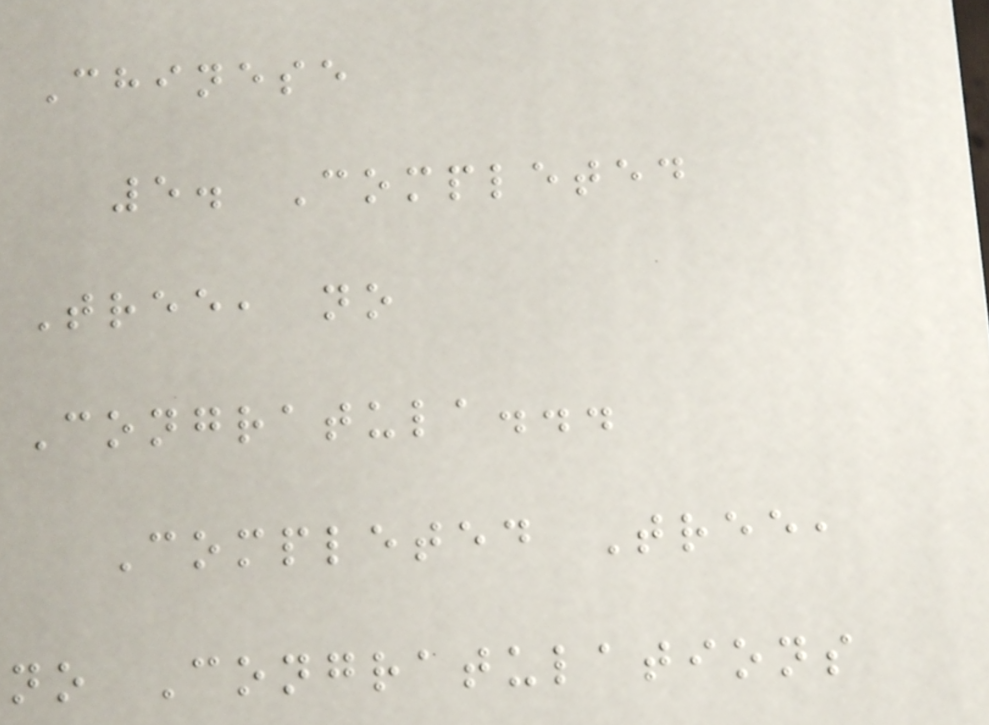Chinese
5. Completed
Tree, no
Congratula...
Completed Tree,
no Congratulations
